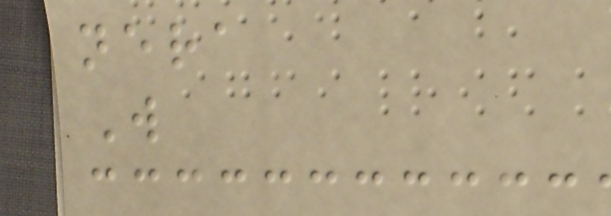nera
W
